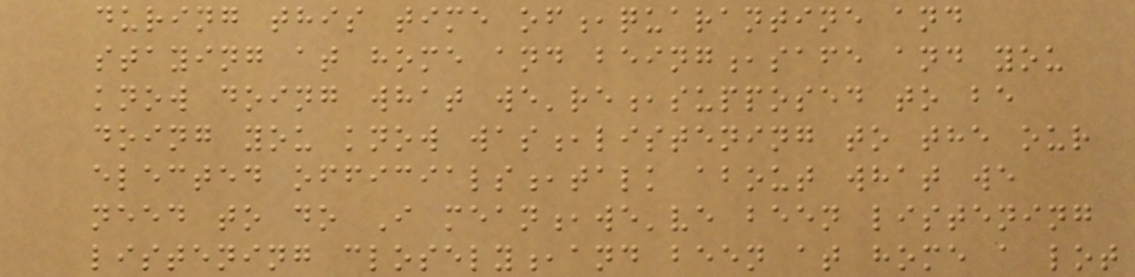during this time of,quarantine and
staying at home and being,safe and you
know doing what we're,supposed to be
doing you know was,listening to the our
elected officials,talk about what we
need to do I mean,we've been listening
listening closely,and been at home a lot
